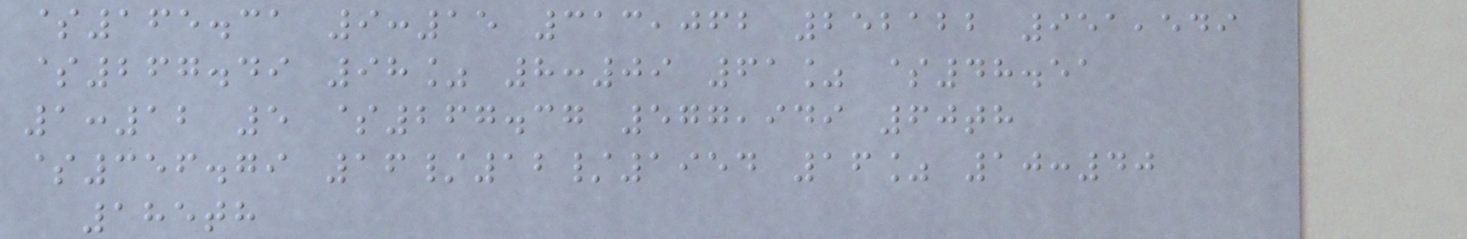$165.31 9:15 313,062 252122 951,549
$267.49 98% 8:09 61% $48.51
1:12 5 $267.37 577,949 60th
$356.79 16/12/1954 16% 10:40
185th
